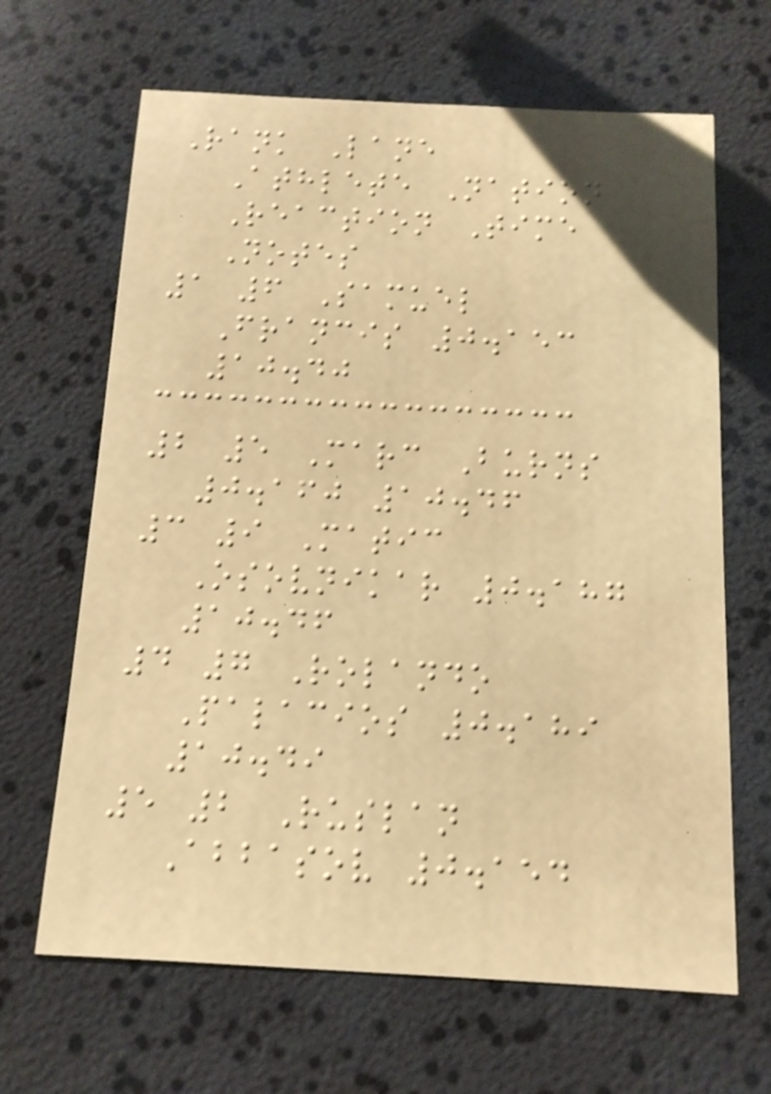Rank Lane
Athlete Nation
Reaction Time
Notes
1 6 Samuel
Francis 0.153
10.40
2 5 Marc Burns
0.160 10.46
3 9 Matic
Osovnikar 0.187
10.46
4 7 Rolando
Palacios 0.189
10.49
5 2 Ruslan
Abbasov 0.154
